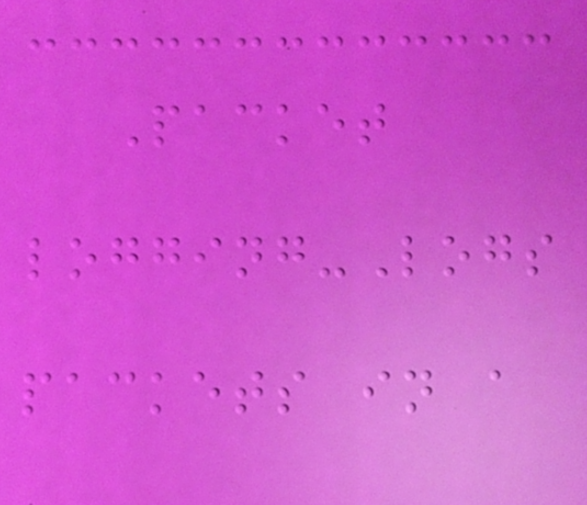Packet
logging-Logs
packets in a
